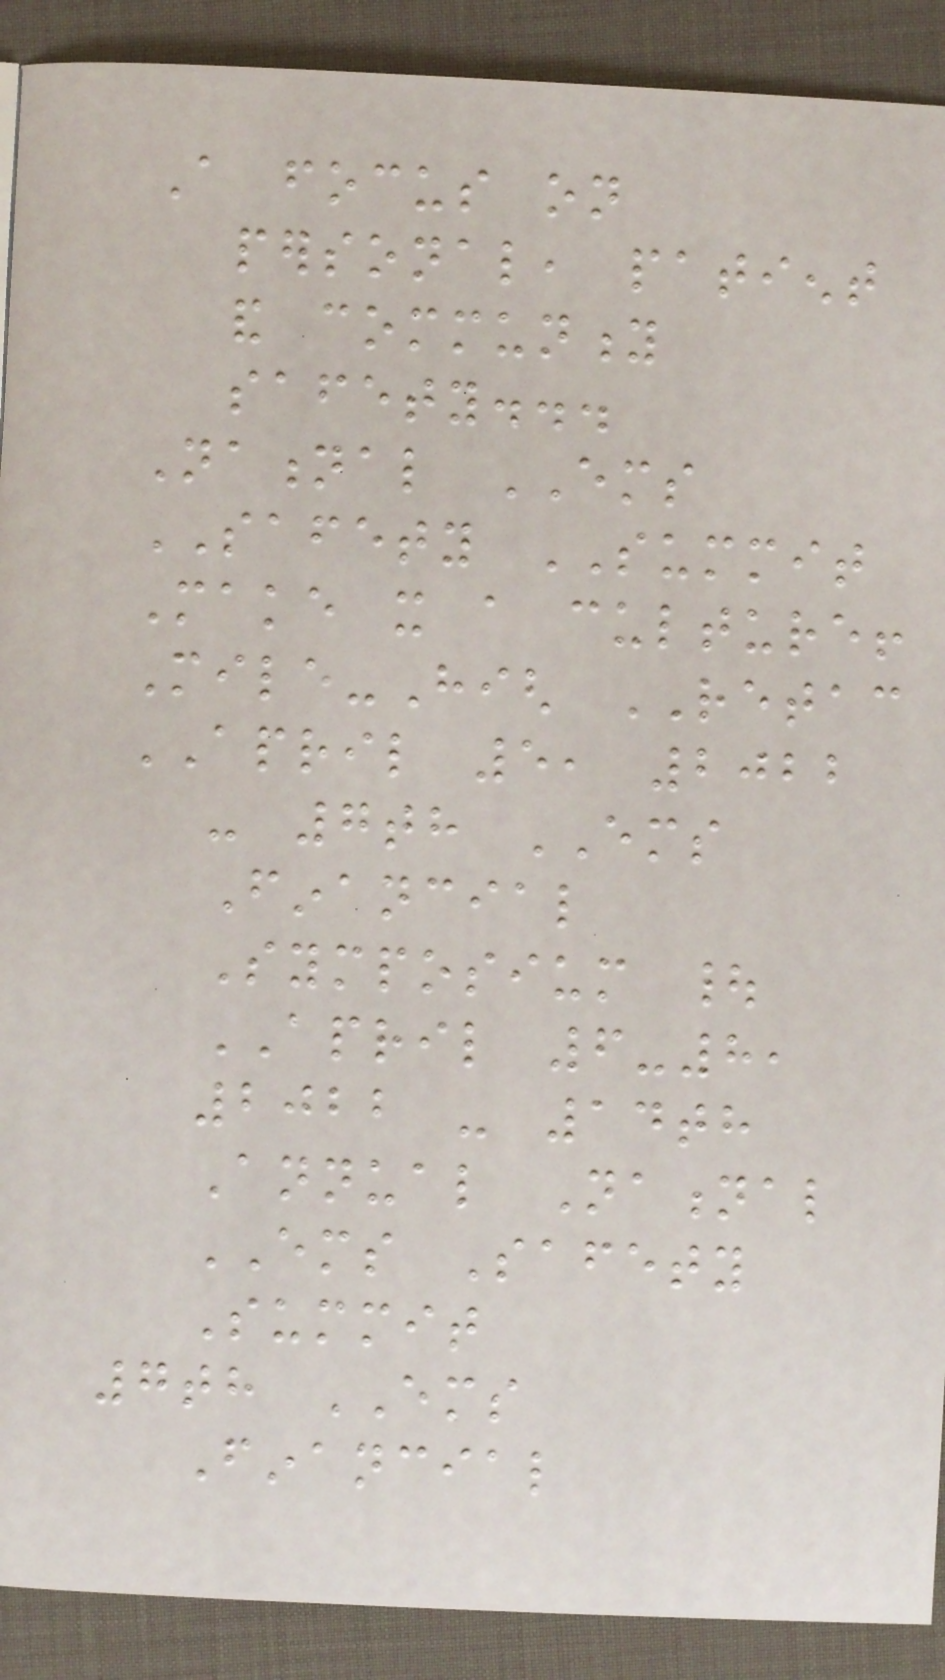A focus on
personal, patient
and community
safety...
National EMS
SAFETY SUMMIT
Make it a culture!
Mile-High RETAC
APRIL 5, 2022
- 7th EMS
Financial
Symposium |
APRIL 6-8,
2022 - 14th
Annual National
EMS Safety
Summit
7th EMS
Financial
